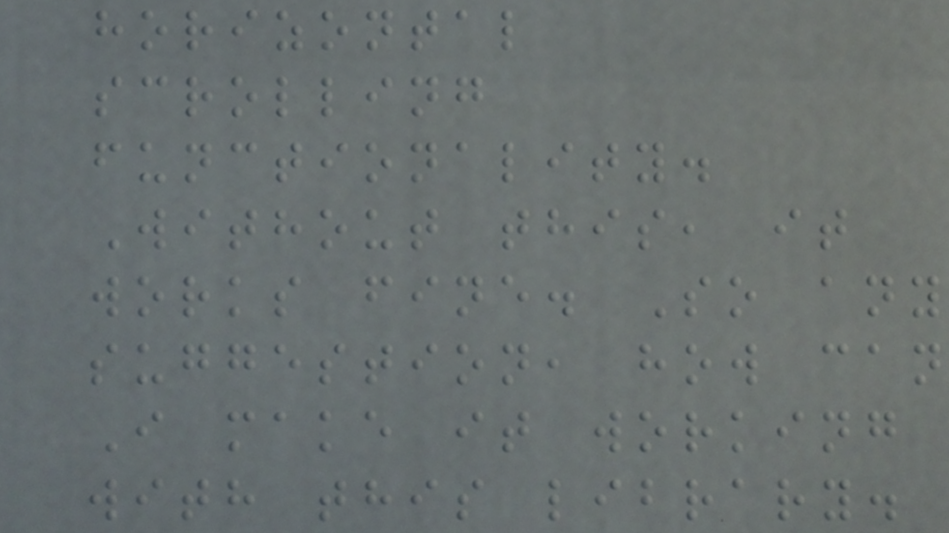horizontal
scrolling
functionality.
Without this, it
works fine. So any
suggestion, how can
I make it working
with this library.
